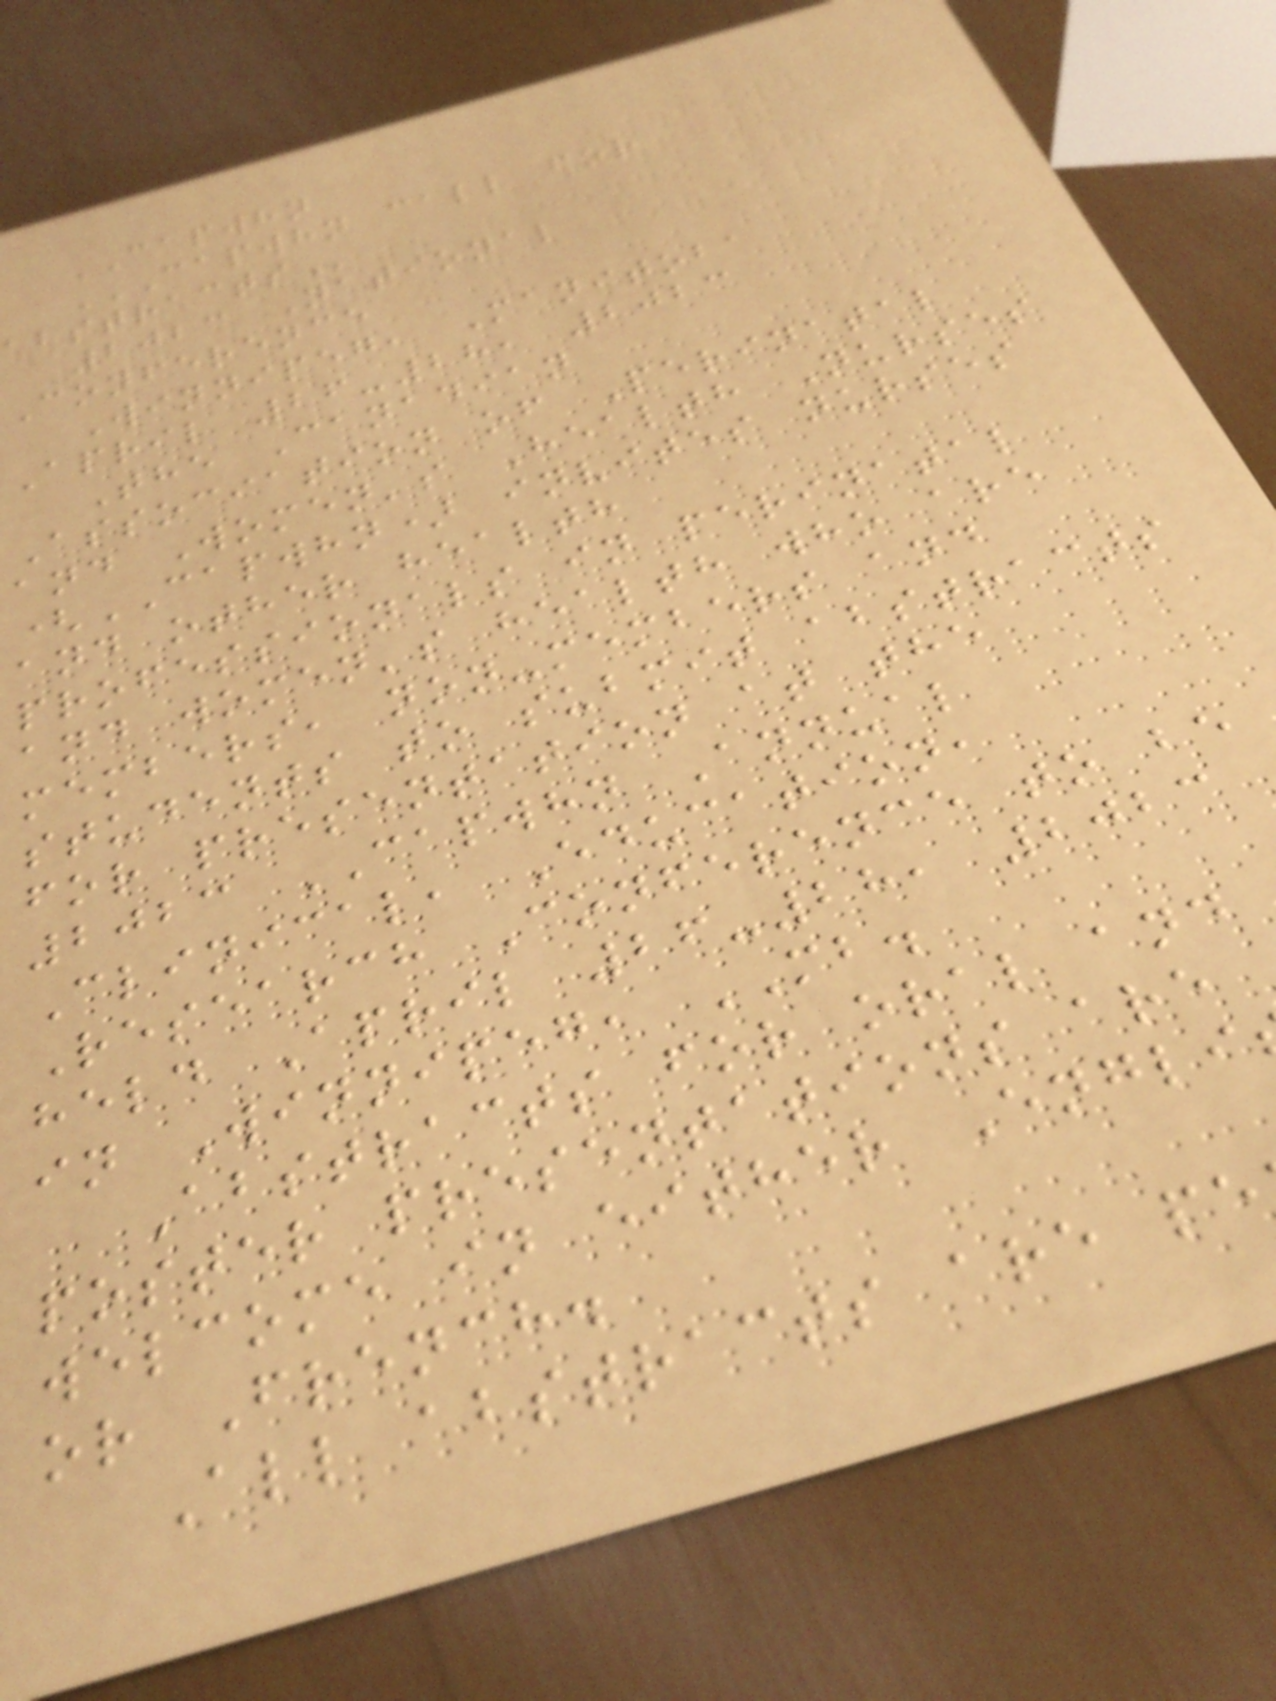CAPWHN
CAPWHN CALL FOR
2023 National
Conference
Winnipeg, Manitoba
April 26-28, 2023
The Canadian
Association of Perinatal
and Women's Health Nurses
(CAPWHN) invites nurses
and other health
professionals in perinatal
and women's health who are
members, non-members and
students to submit abstracts
for presentation at the
2023 CAPWHN Annual
Clinical, Education,
Research Conference to be
held April 26-28, 2023
in Winnipeg, MB.
Abstracts for oral and
poster presentations are
welcome in either Engli
or French.
All abstracts are pe
